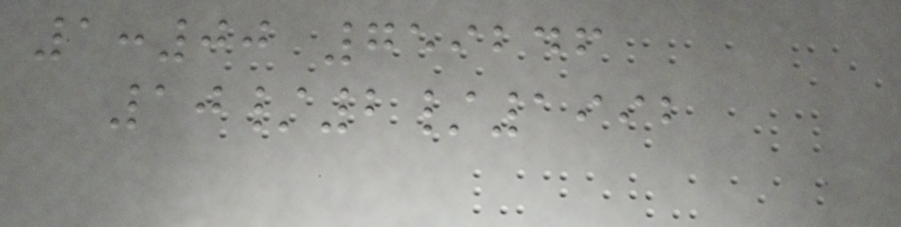1:00 759246
10/2/1992
